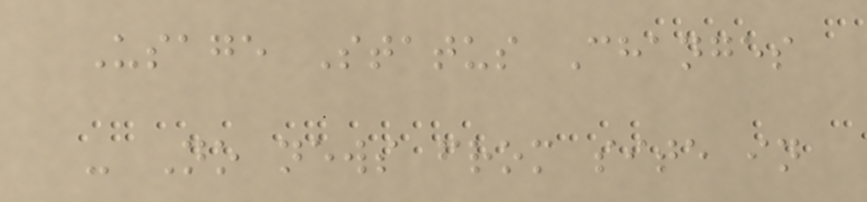Usage Status Changes
- No news from site in
